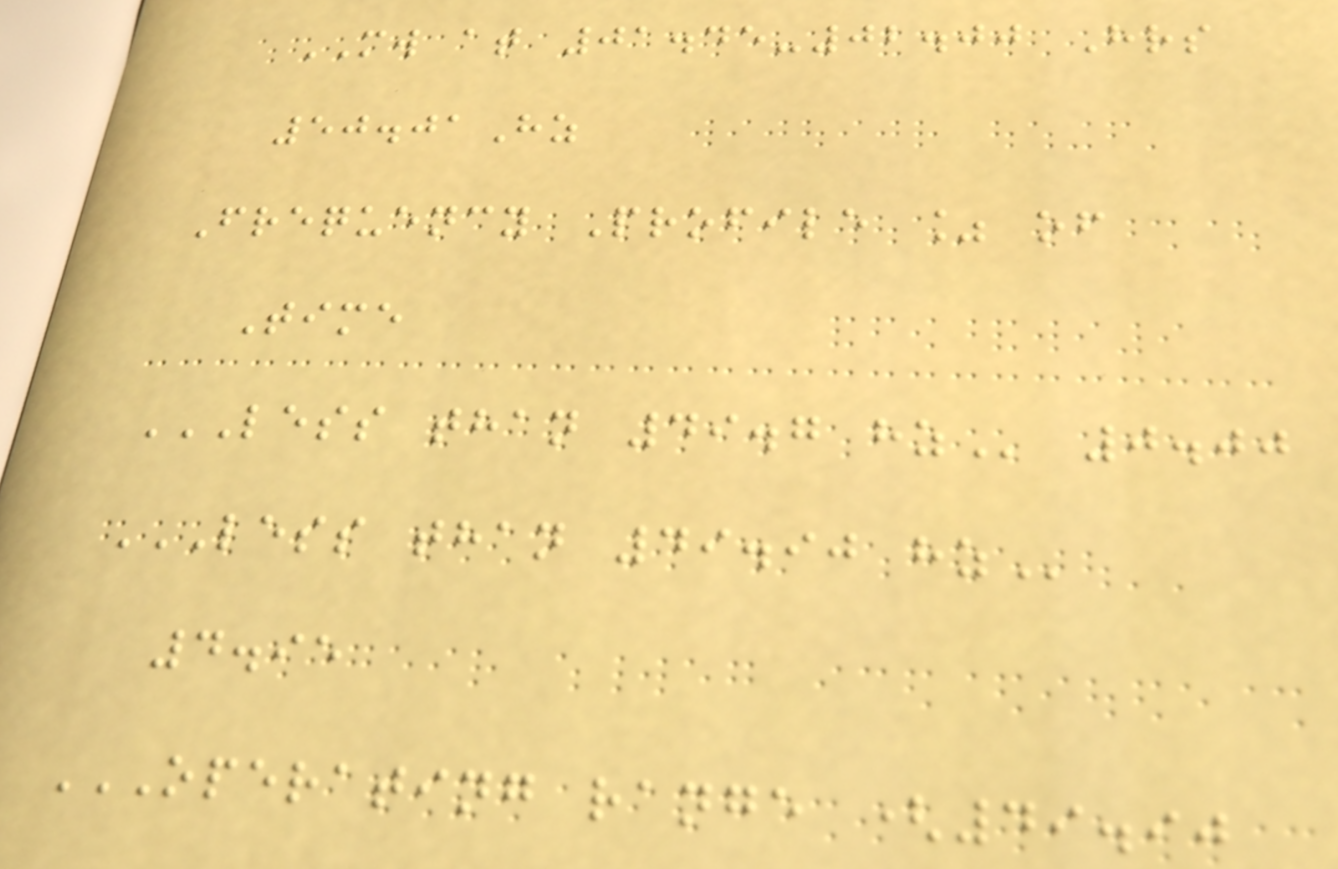MW at 01.45-02.00 Hrs
50.01Hz
Frequency Profile % of
Time
LESS THAN 49.7 HZ 0.00
LESS THAN 49.90 HZ
4.95
OPERATING RANGE (49.90
